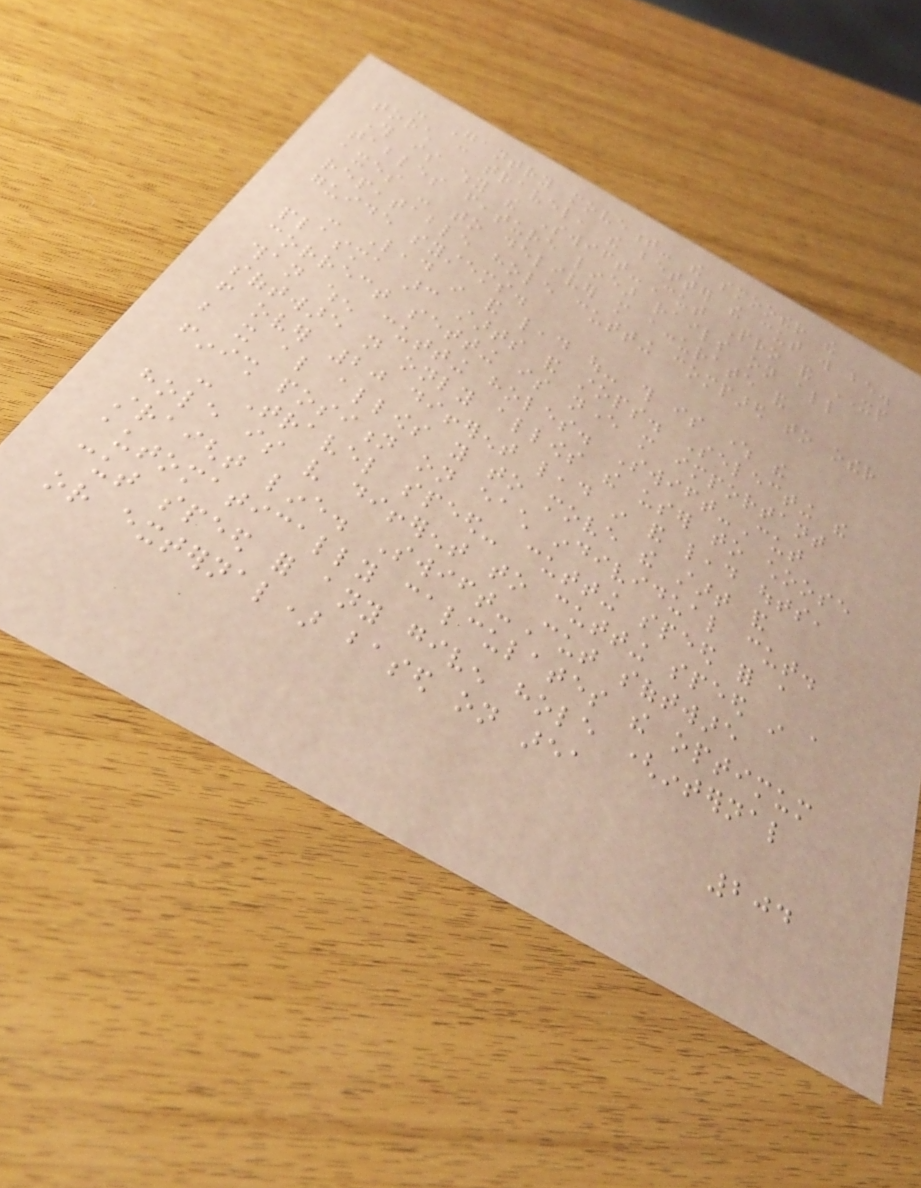- Gantry movement- the smoother the
torch can travel, the better the cut will be.
This is why the Swift-Cut Pro and XP
tables feature linear rails on all
axes - to deliver more accurate and
repeatable hole cutting compared to other
guide systems.
- Lead in and lead out- this is where the
plasma arc starts and stops. Selecting the
correct setting is never more important
than when cutting holes. Swift-Cut
software not only allows the user to choose
from over 20 different lead in and lead outs,
but it also allows you to move the start and
finish position on each individual cut.
- Travel speed- cutting speed for a
hole is very different to cutting speed in a
straight line. Swift-Cut software
automatically calculates the optimum
cut speed for any given hole (internal
or external) based on area
204
